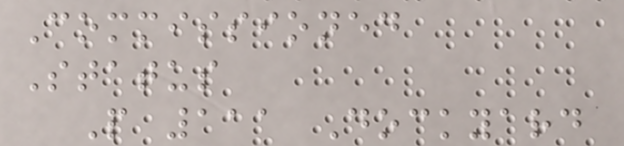Commissioned
Status
P 111 Dockyard
